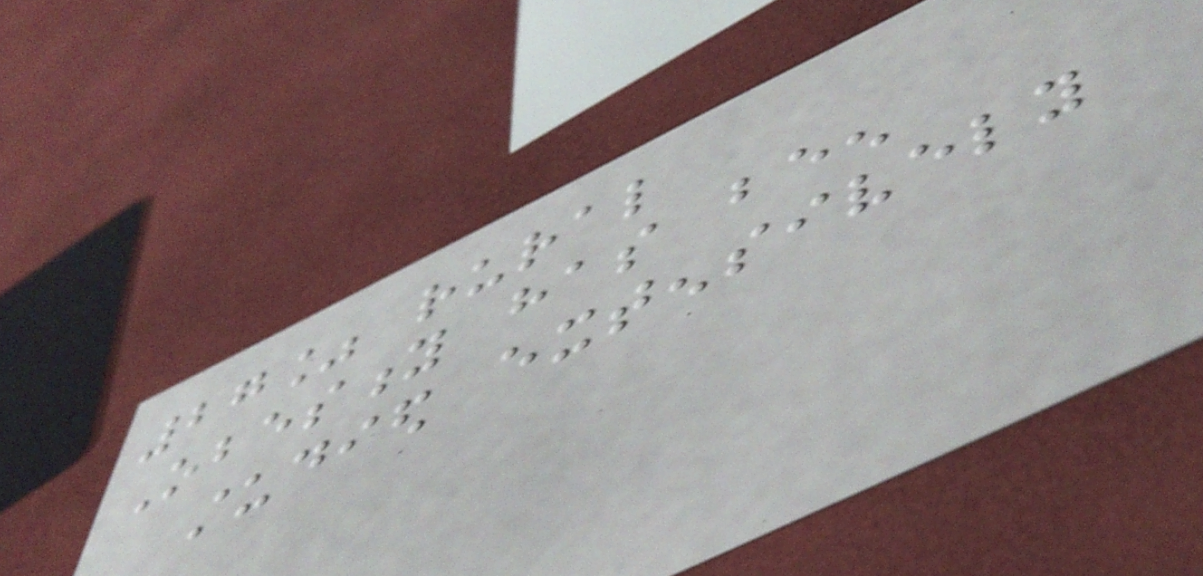27% rural
Obesity has been
studied extensively
